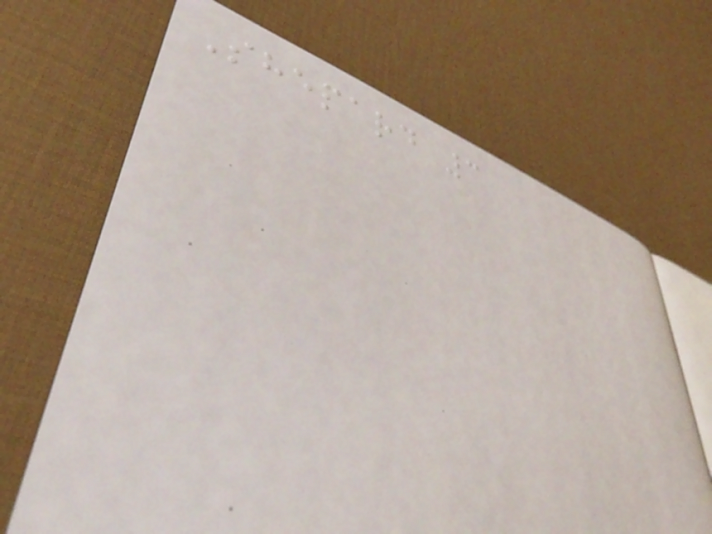Shepard 3
